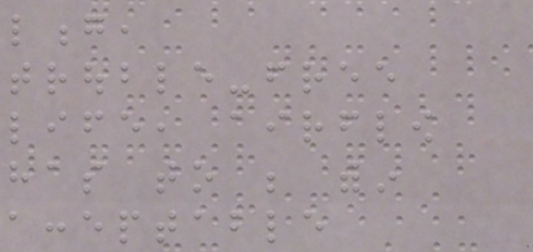long,
trouble-free
life, airflow
has to be within
acceptable
